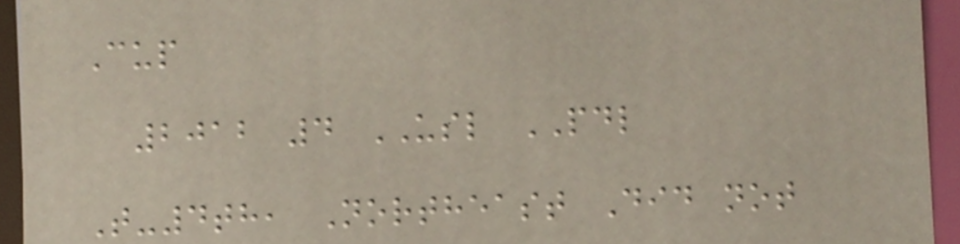Cup
2012 4 USL PDL
T-4th, Northeast Did not
